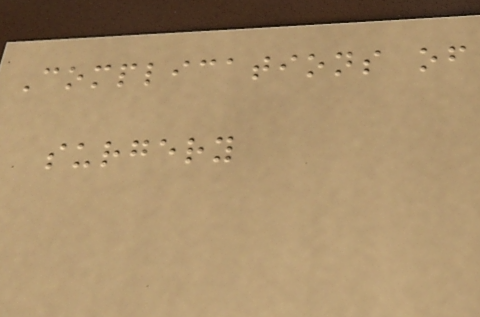Complications of
surgery
